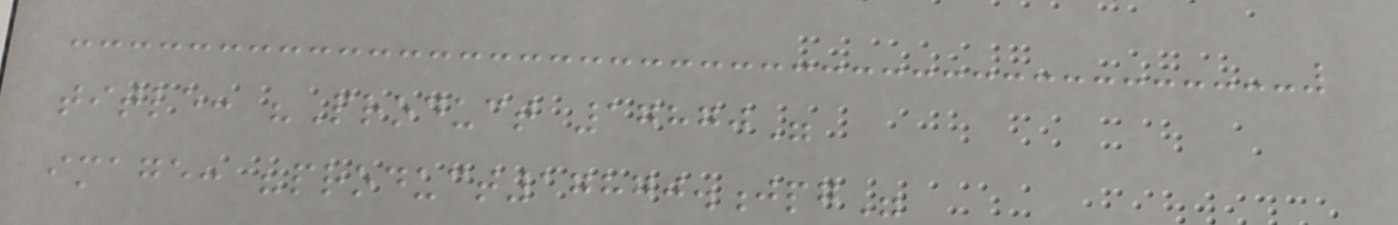title: "Product 17870"
image: "product17870.jpg"
